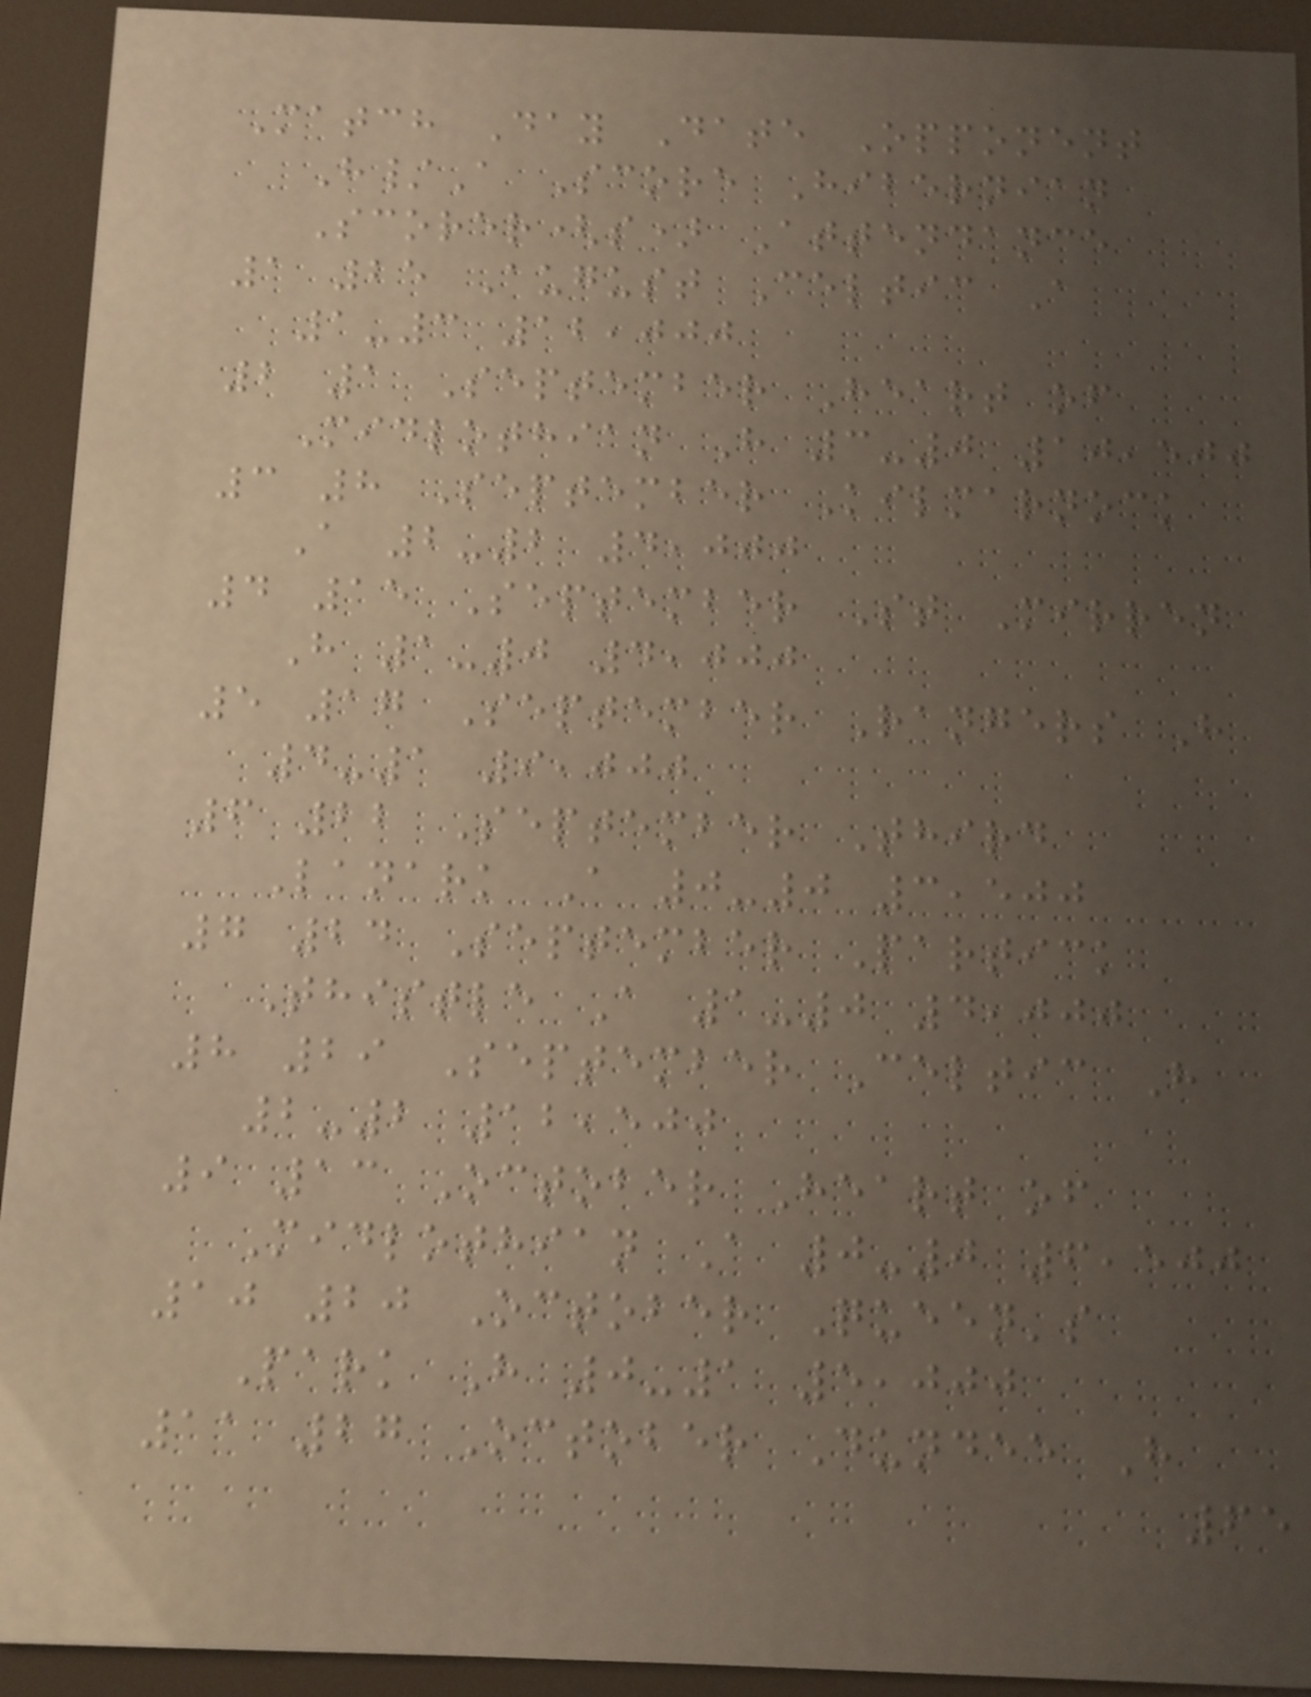Match Day Date Opponent
H/A Score Hibernian
Scorer(s) Attendance
1 25 August Celtic A
1-3 12,000
2 1 September Heart of
Midlothian H 3-0 10,500
3 8 September Kilmarnock
A 2-2 4,000
4 15 September St Mirren
H 1-0 4,000
5 17 September Rangers H
4-1 9,000
6 22 September Third
Lanark A 0-0 3,500
7 24 September Partick
Thistle A 1-0 4,000
8 29 September Celtic H
2-2 12,500
9 13 October Heart of
Midlothian A 0-0 6,500
10 20 October Queen's
Park H 0-1 5,000
11 27 October Dundee H
65
